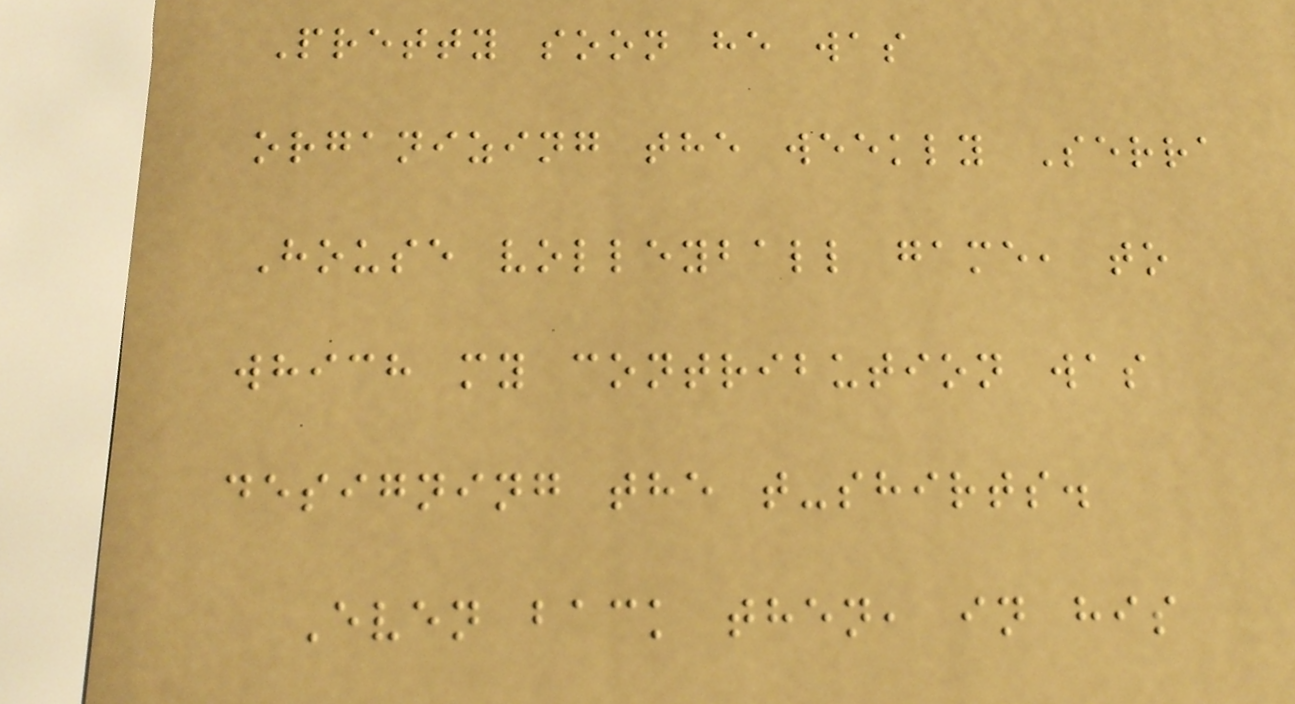Pretty soon he was
organizing the weekly Serra
House volleyball game, to
which my contribution was
designing the t-shirts.
Even back then, in his
